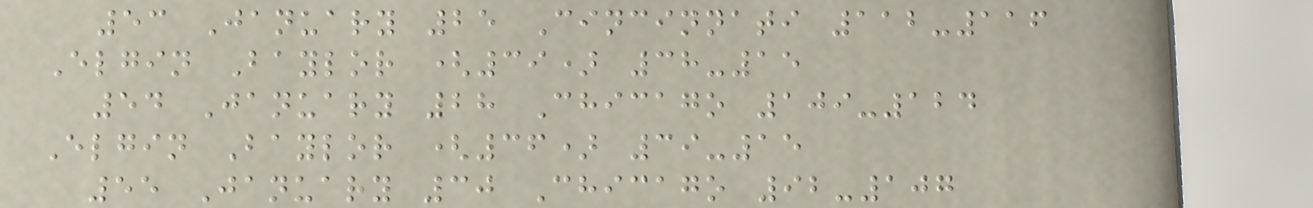53 January 25 Cincinnati 112-116
Elgin Baylor (39) 38-15
54 January 28 Chicago 109-124
Elgin Baylor (36) 39-15
55 January 30 Chicago 92-107
